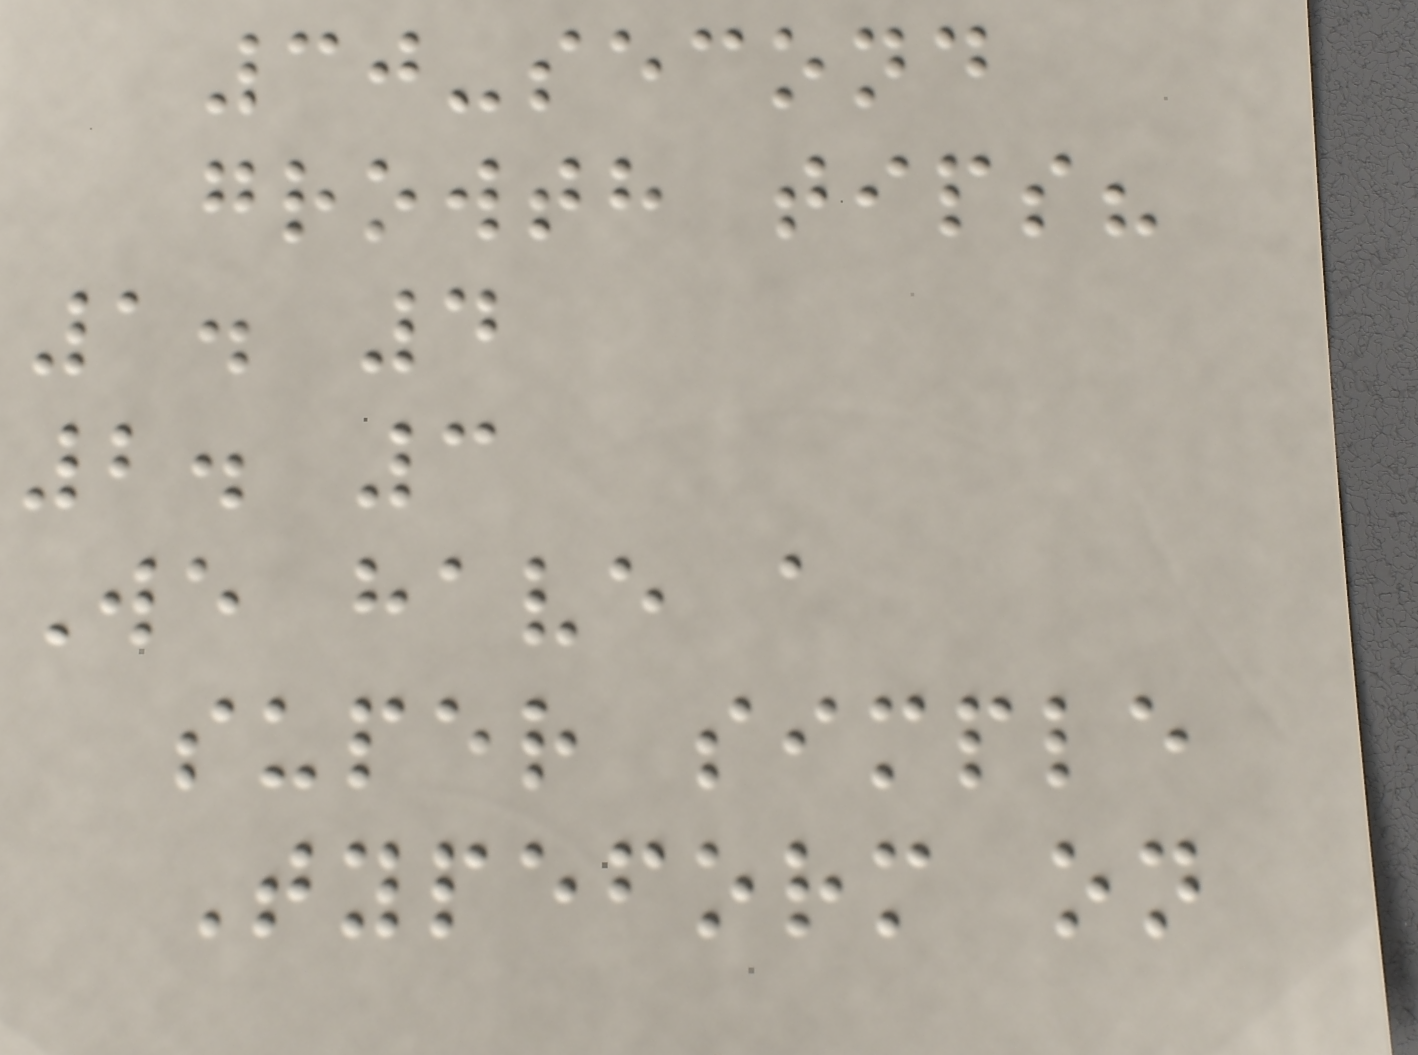30-second
growth tips?
1. 4
2. 3
We have a
super simple
Typeform on
